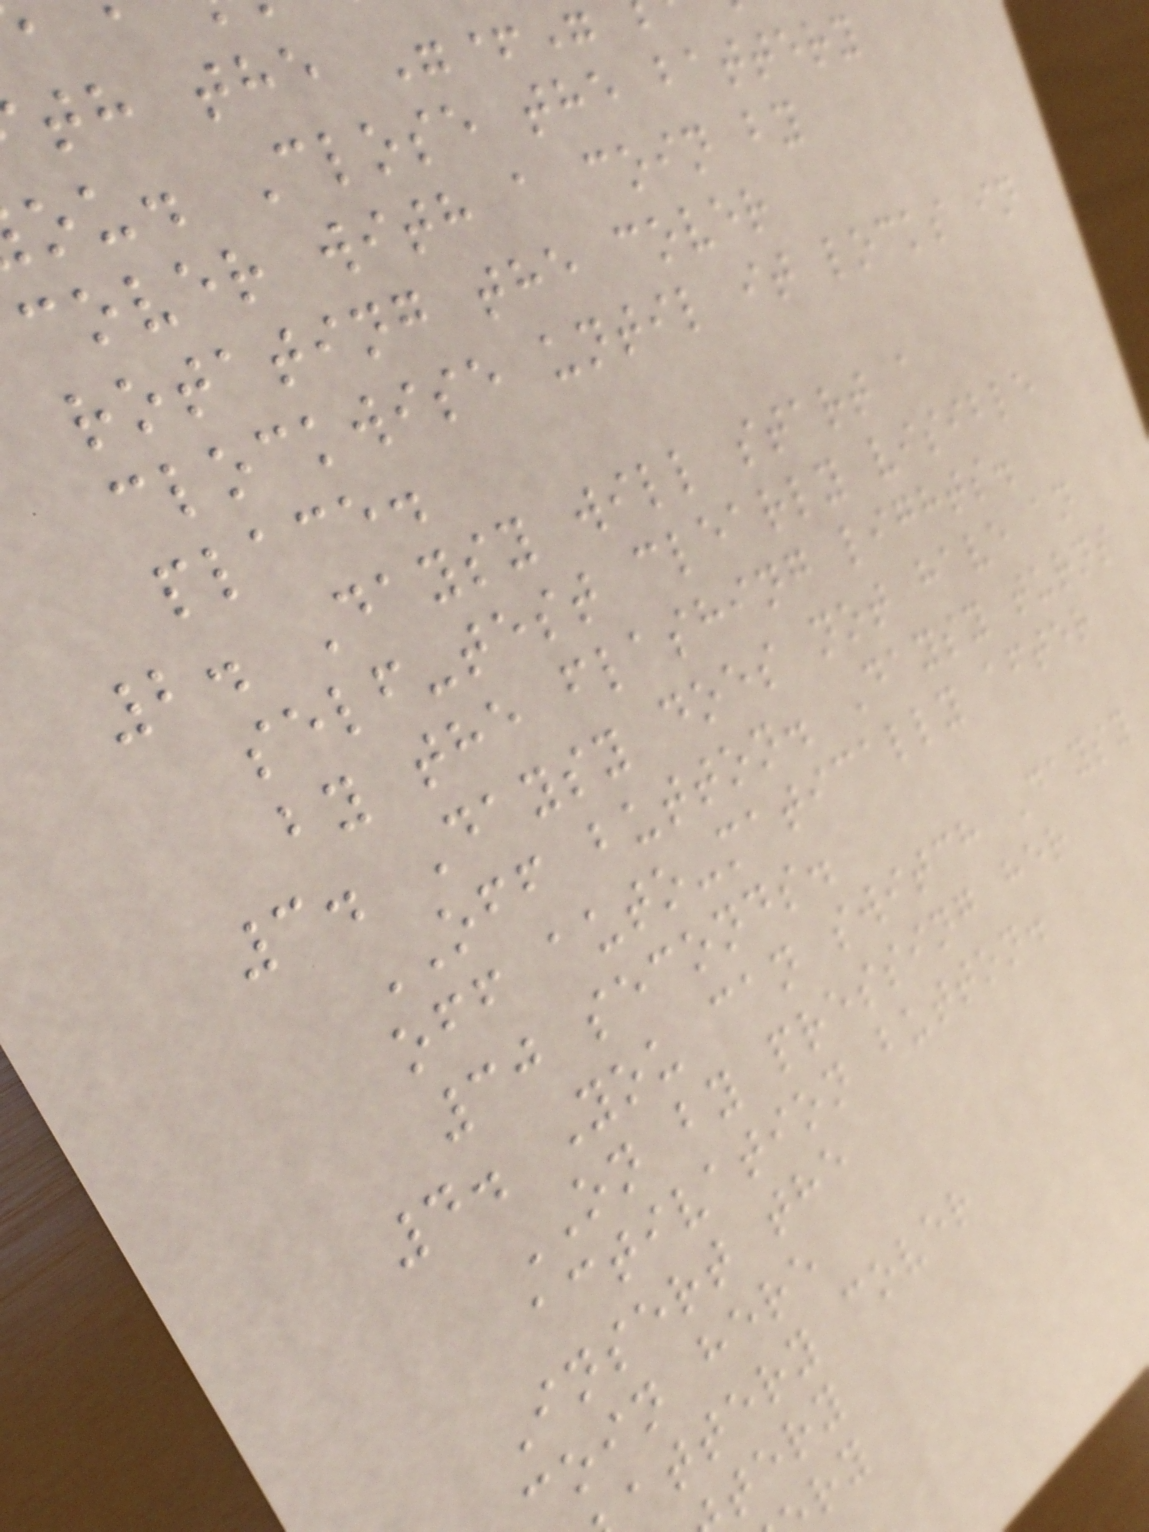th the "+
ou. Close the battery
cover with a coin by
rotating the cover
clockwise until it locks in
place.
2. Daysy will start a
self-test clearly visible
by the flashing lights.
3. Daysy does not have an
OFF button. Daysy turns
off auto-matically after
30 seconds.
4. You can switch Daysy
ON by pressing her
activation button.
Insert the
coin here
attery cover
tery
